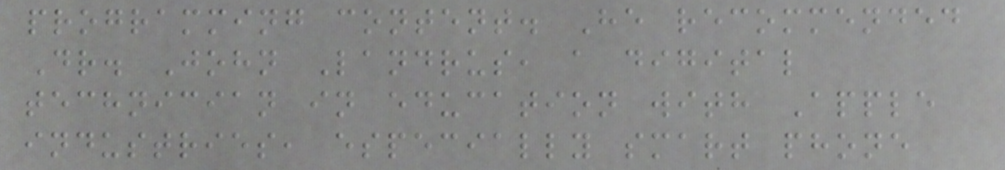programming content. He recommended
Dr. John Landrus, a digital
technician in education with Apple
industries, especially smart phone
